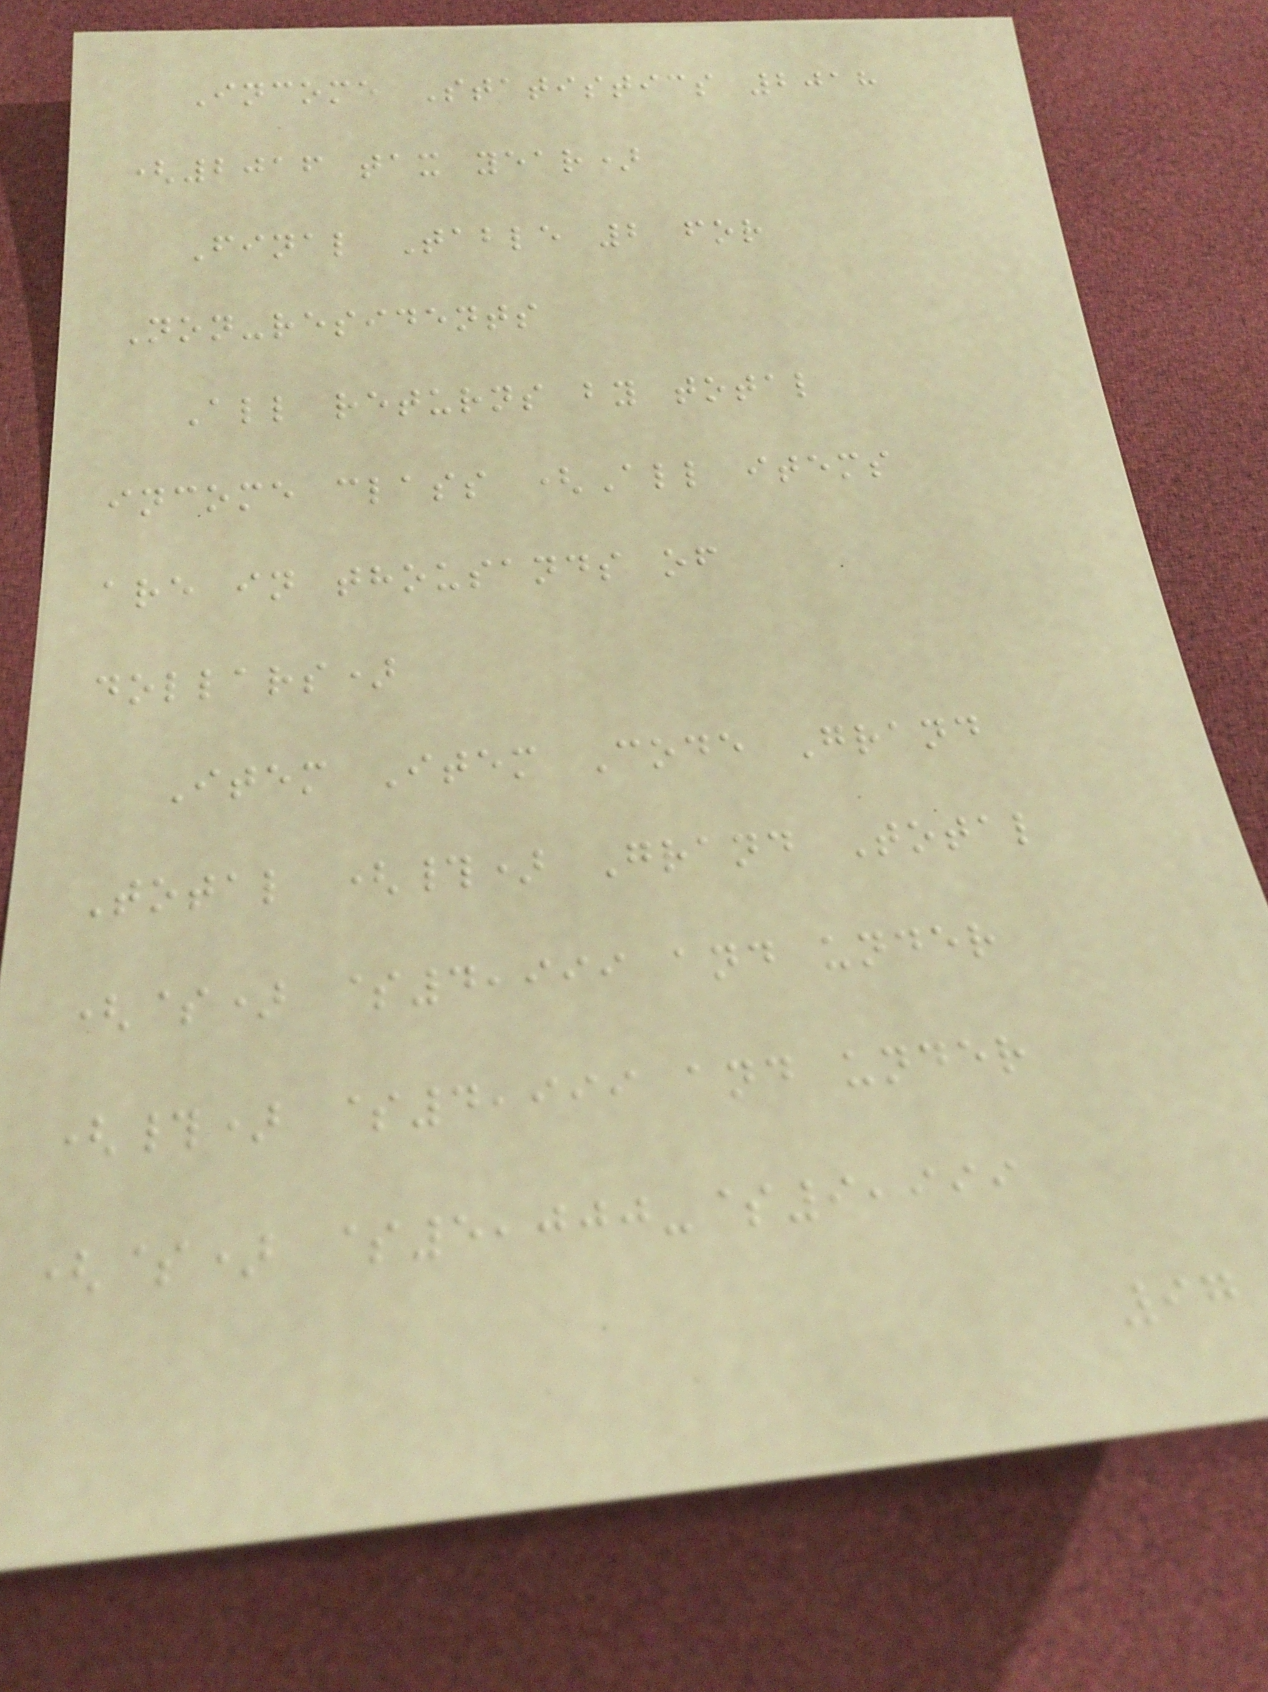Income Statistics 2018
(2016 tax year)
Final Table 2 for
Non-residents
All returns by total
income class (All items
are in thousands of
dollars)
Item Item Code Grand
Total (#) Grand Total
($) $4,999 and under
(#) $4,999 and under
($) $5,000-$9,999
97
